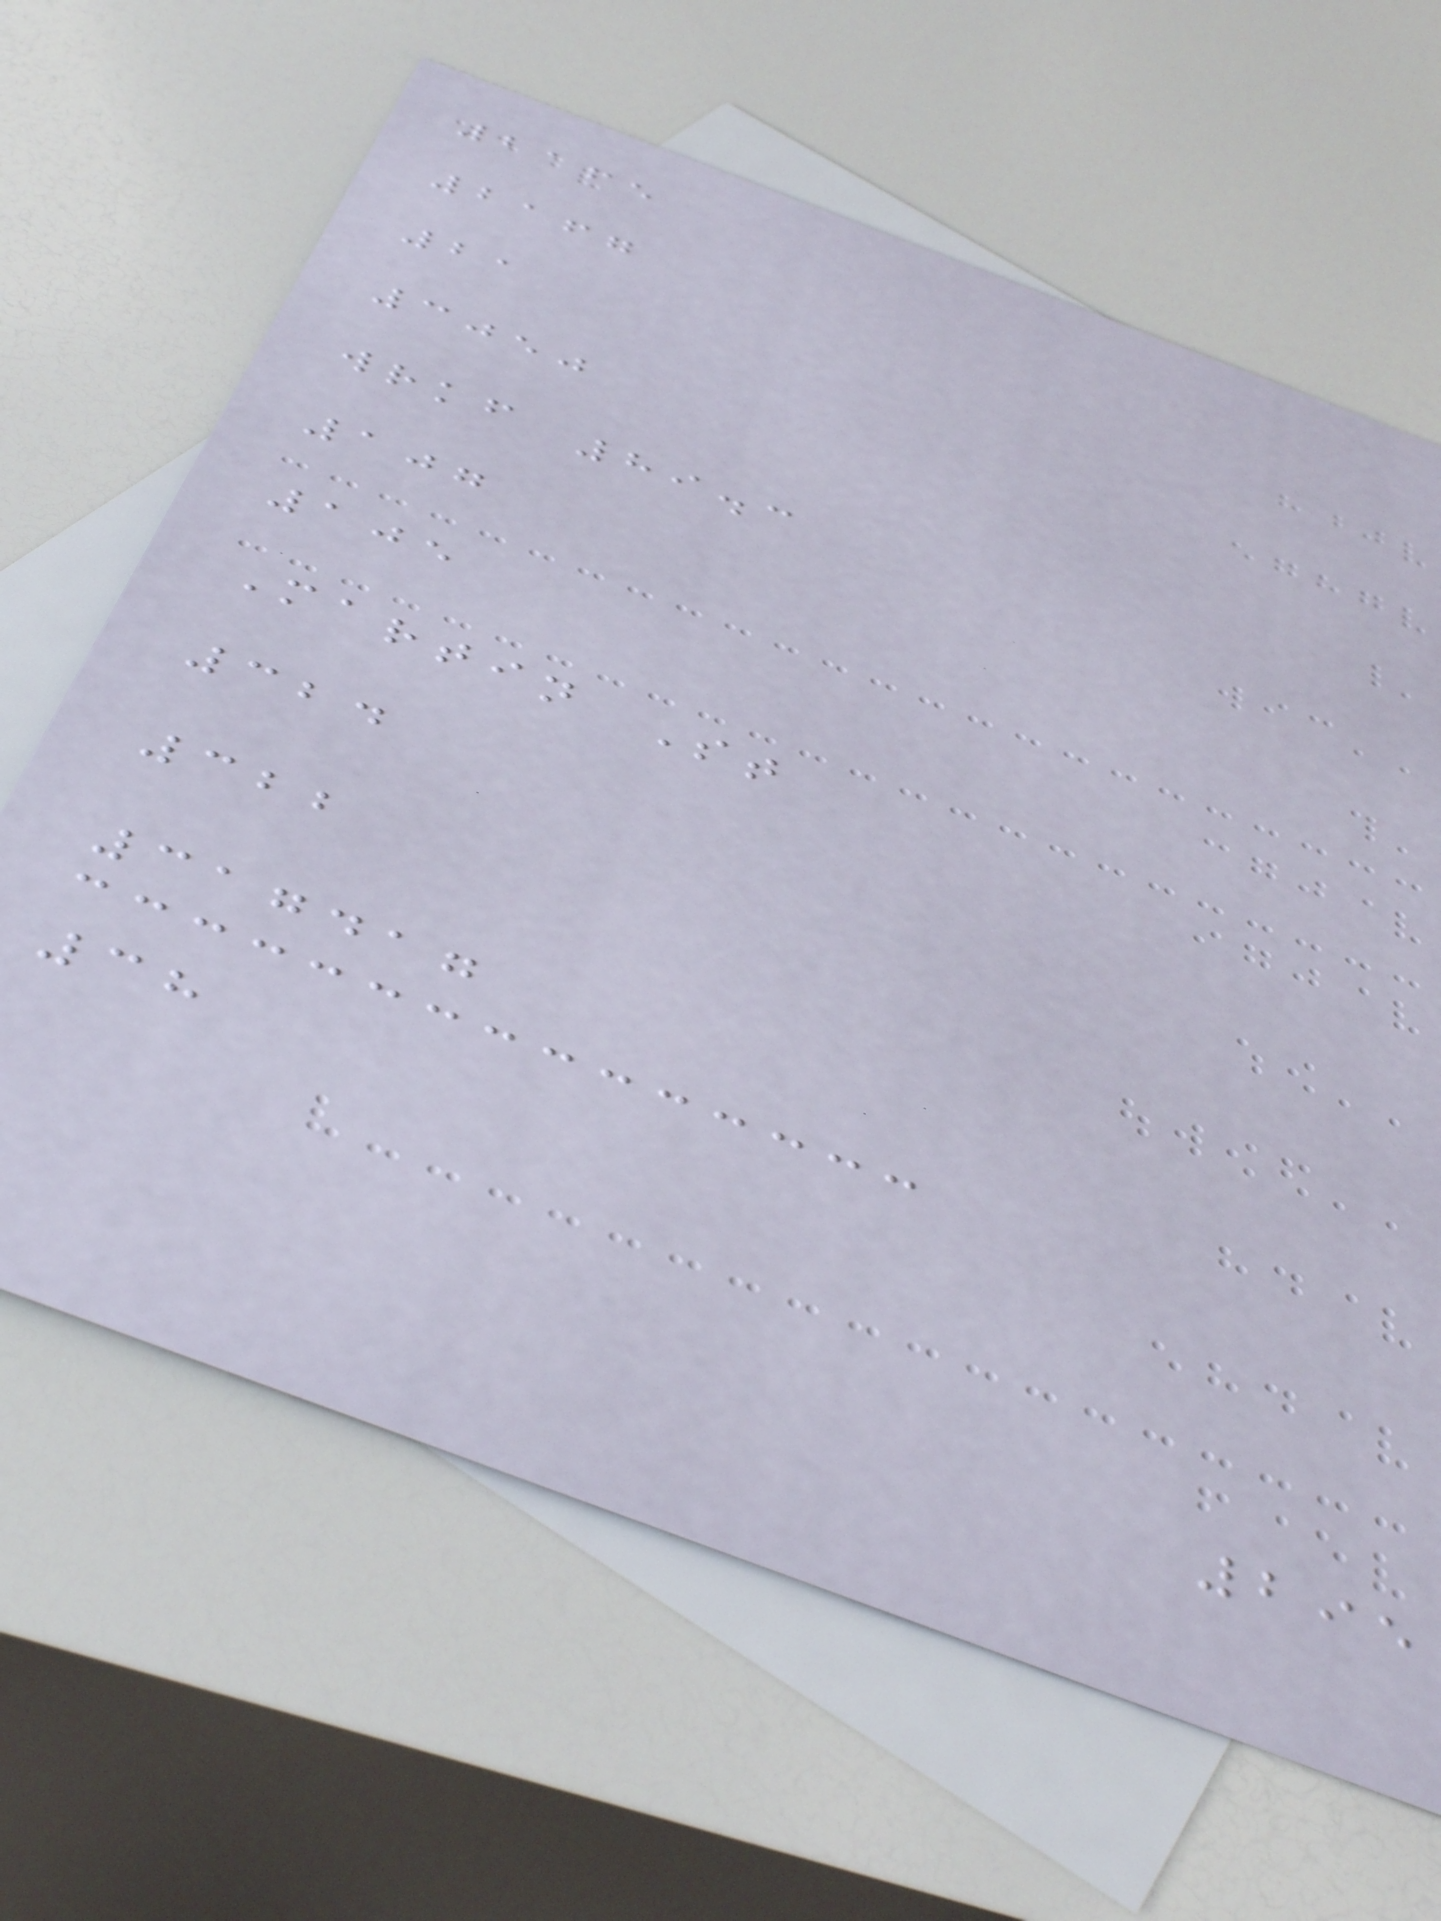2165
2167
21
3050
wrkf 89.3
107
105
Martin St
324
322
317417
38
295
